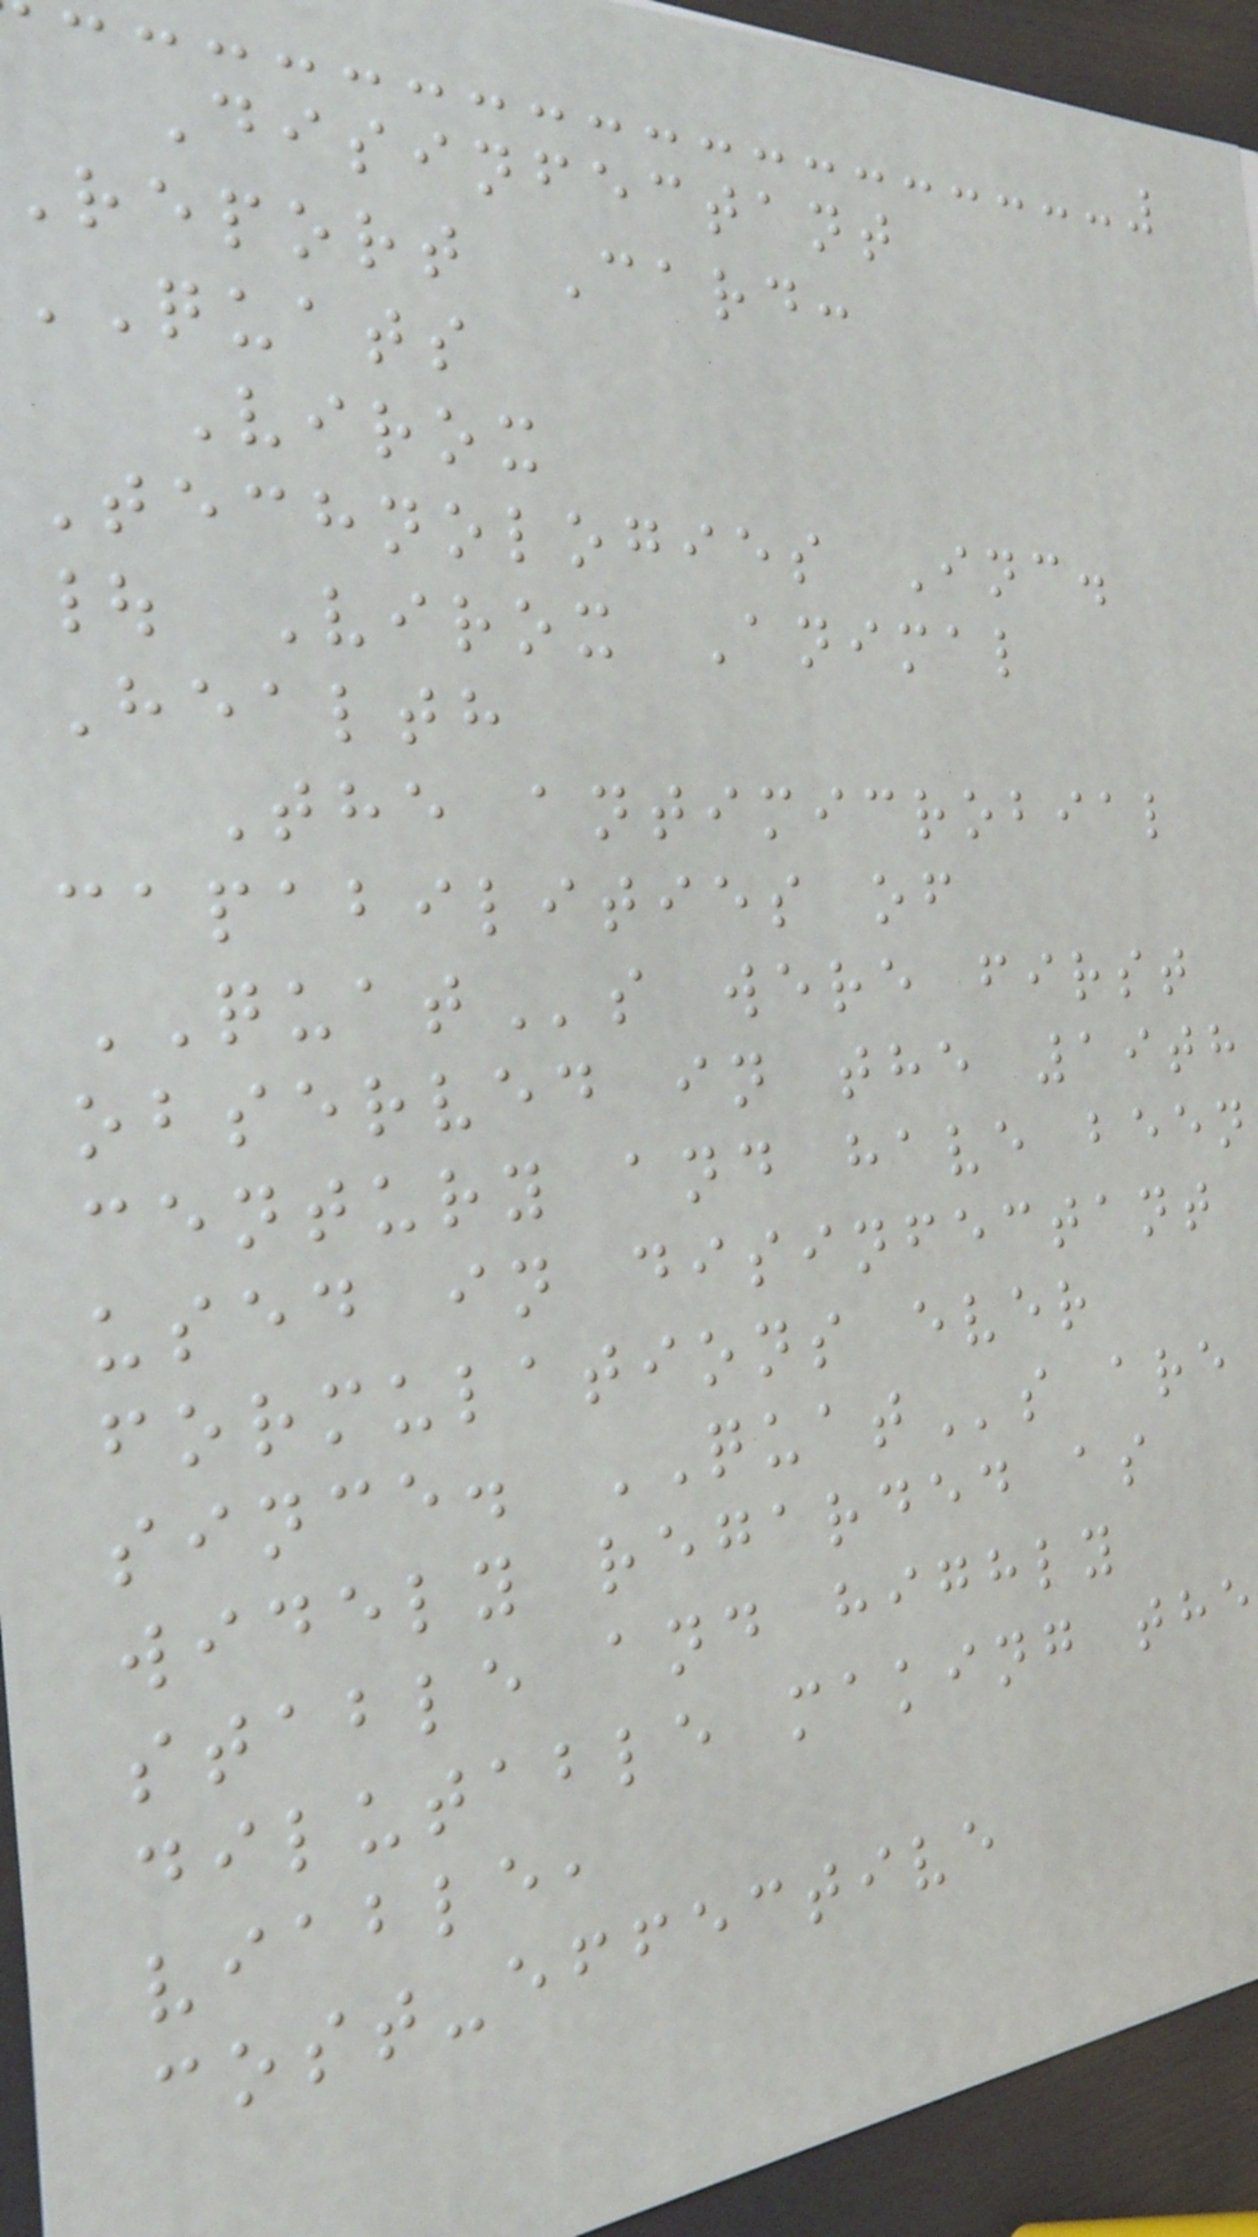Disinfectant
report Card:
QUATS
Virox
Technologies Inc.
| Virox Animal
Health
The antimicrobial
capabilities of
QUATs were first
observed in the 19th
century and have been
used in disinfectant
formulations ever
since. QUATs are
widely regarded as
stable and highly
dilutable making the
viable,
cost-effective
